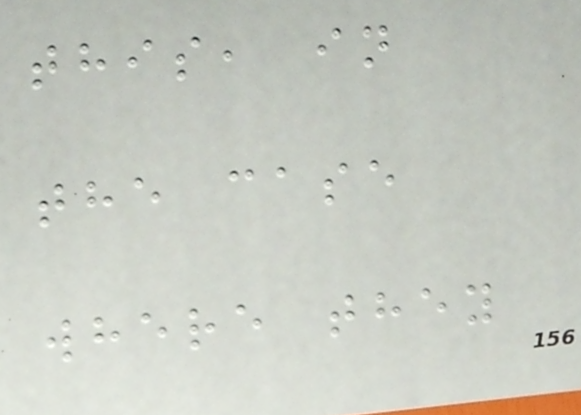this, in
the case
where they
